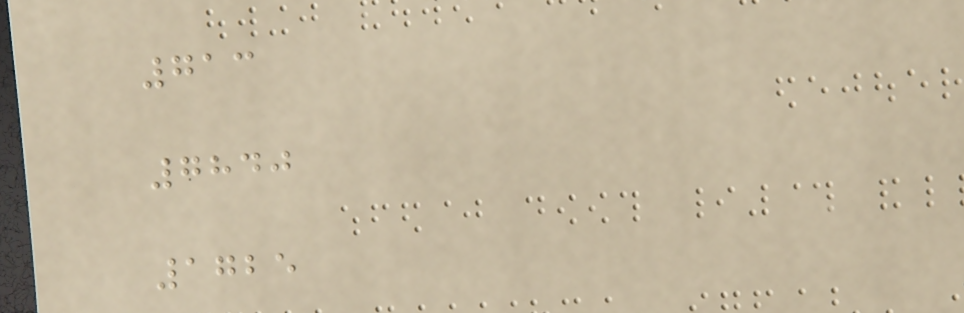713
7840
1725
